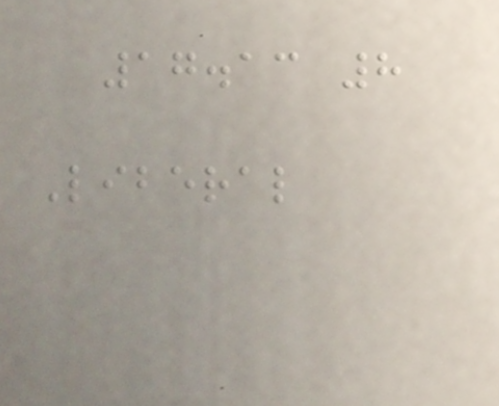17.13 8
Liberal
